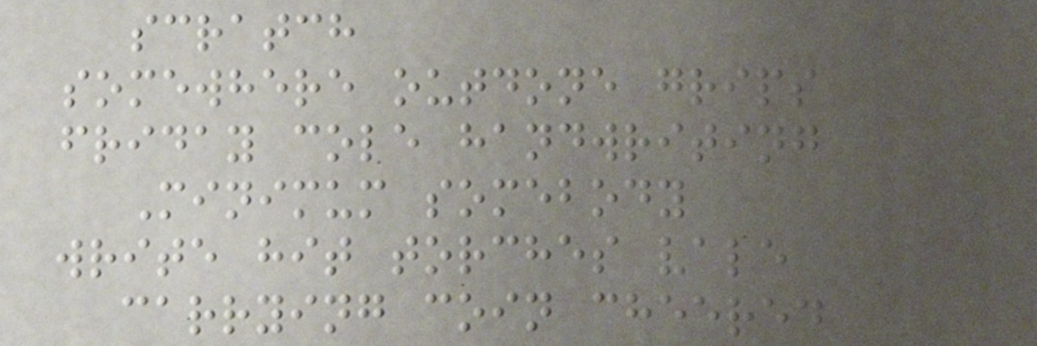scratch
somewhere outdone grips
friday cole handwriting
Minimum somebody
write hit torches vale
carrying coin cheered
